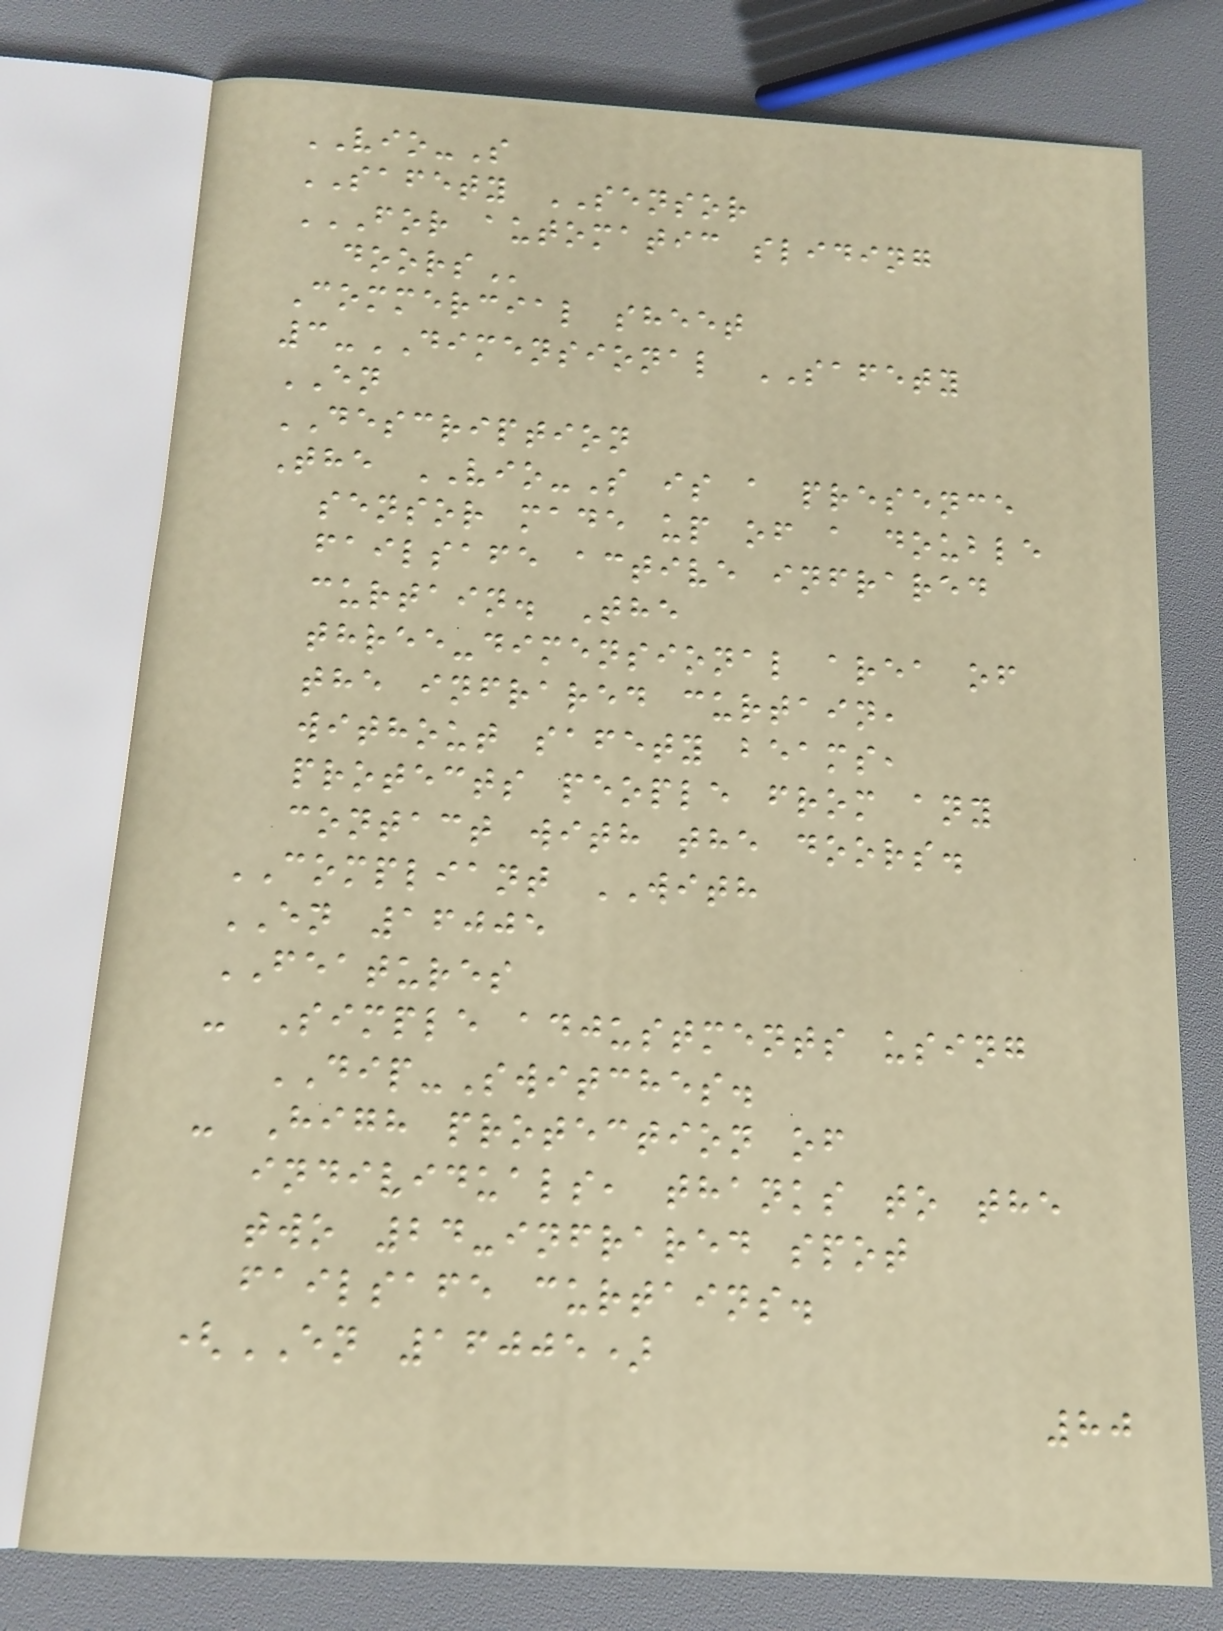VIO-S
SAFETY SENSOR
FOR AUTOMATIC SLIDING
DOORS
Commercial sheet
3-DIMENSIONAL SAFETY
EN
DESCRIPTION
The VIO-S is a presence
sensor made up of a double
failsafe active infrared
curtain. The
three-dimensional area of
the infrared curtain,
without safety beams,
protects people from any
contact with the doors.
COMPLIANT WITH
EN 16005
FEATURES
- Simple adjustments using
DIP-Switches.
- High protection of
individuals, thanks to the
two 24-infrared spot
failsafe curtains.
(EN 16005)
80
